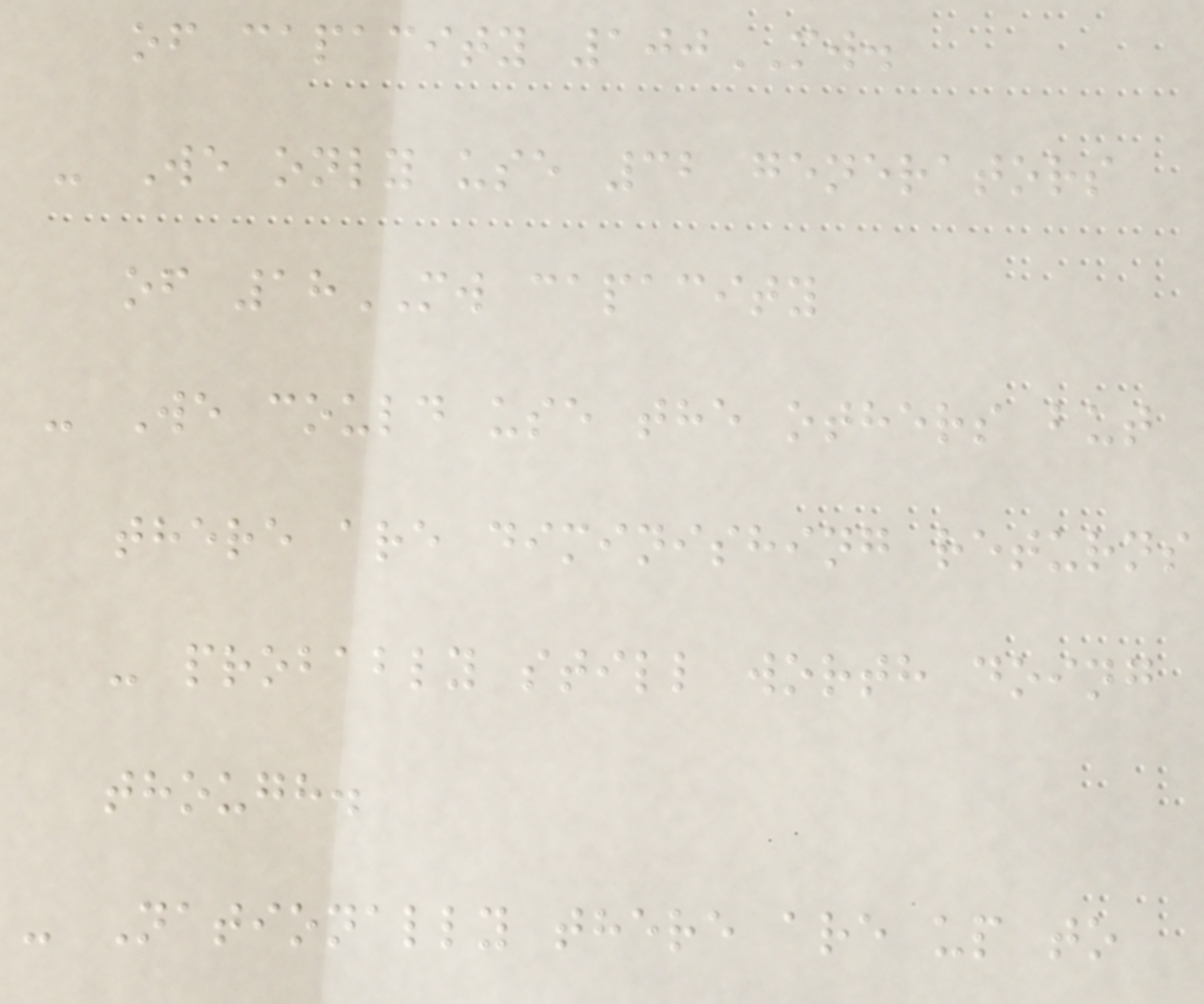of capacity 100MW.
- We only use 32 generators
of 18MW capacity
- We could use the others but
there are diminishing returns
- probably still worth doing
though.
- Nationally there are up to
